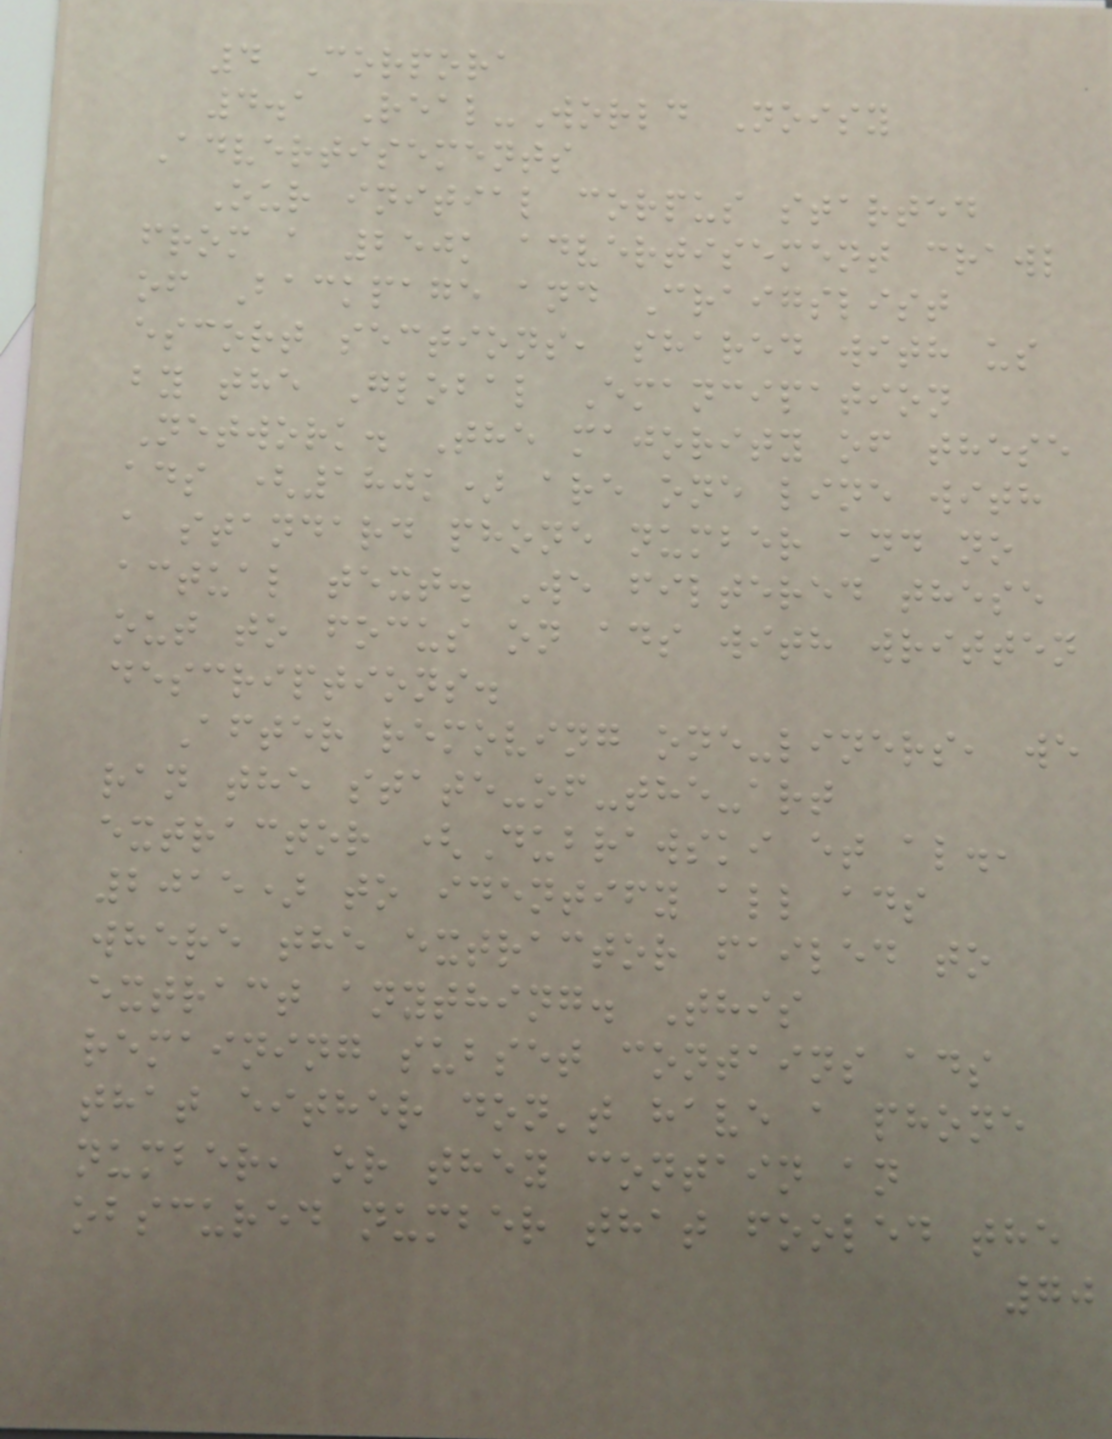4 Corpora
4.1 Real-World Noisy
Advertisements
Our initial corpus started
from a 250k advertisement crawl
of Backpage and Craigslist
escort sections, shared with us
by the Global Emancipation
Network. The majority of these
ads (180k) are one line with
a standard phone number and no
actual text. We filtered these
out to focus on ads with written
descriptions.
After removing one-liners, we
ran the state-of-the-art
extractor (Dubrawski et al.,
2015) to identify all ads
where the extractor failed to
extract anything. This
remaining subset contains ads
that either don't have a phone
number, or they contain an
obscured number that fooled the
70
